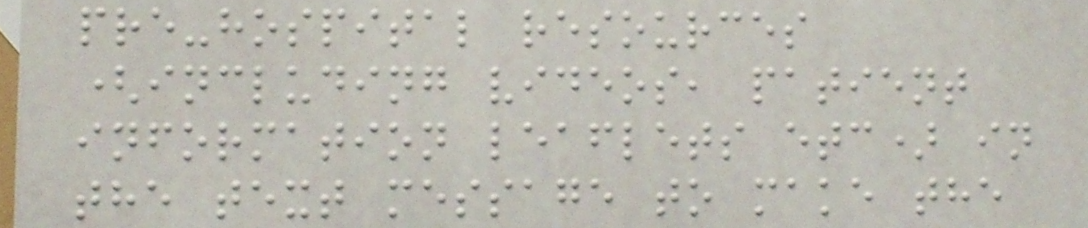pre-hospital resources
(including videos, patient
information leaflets etc) in
the text message to make the
